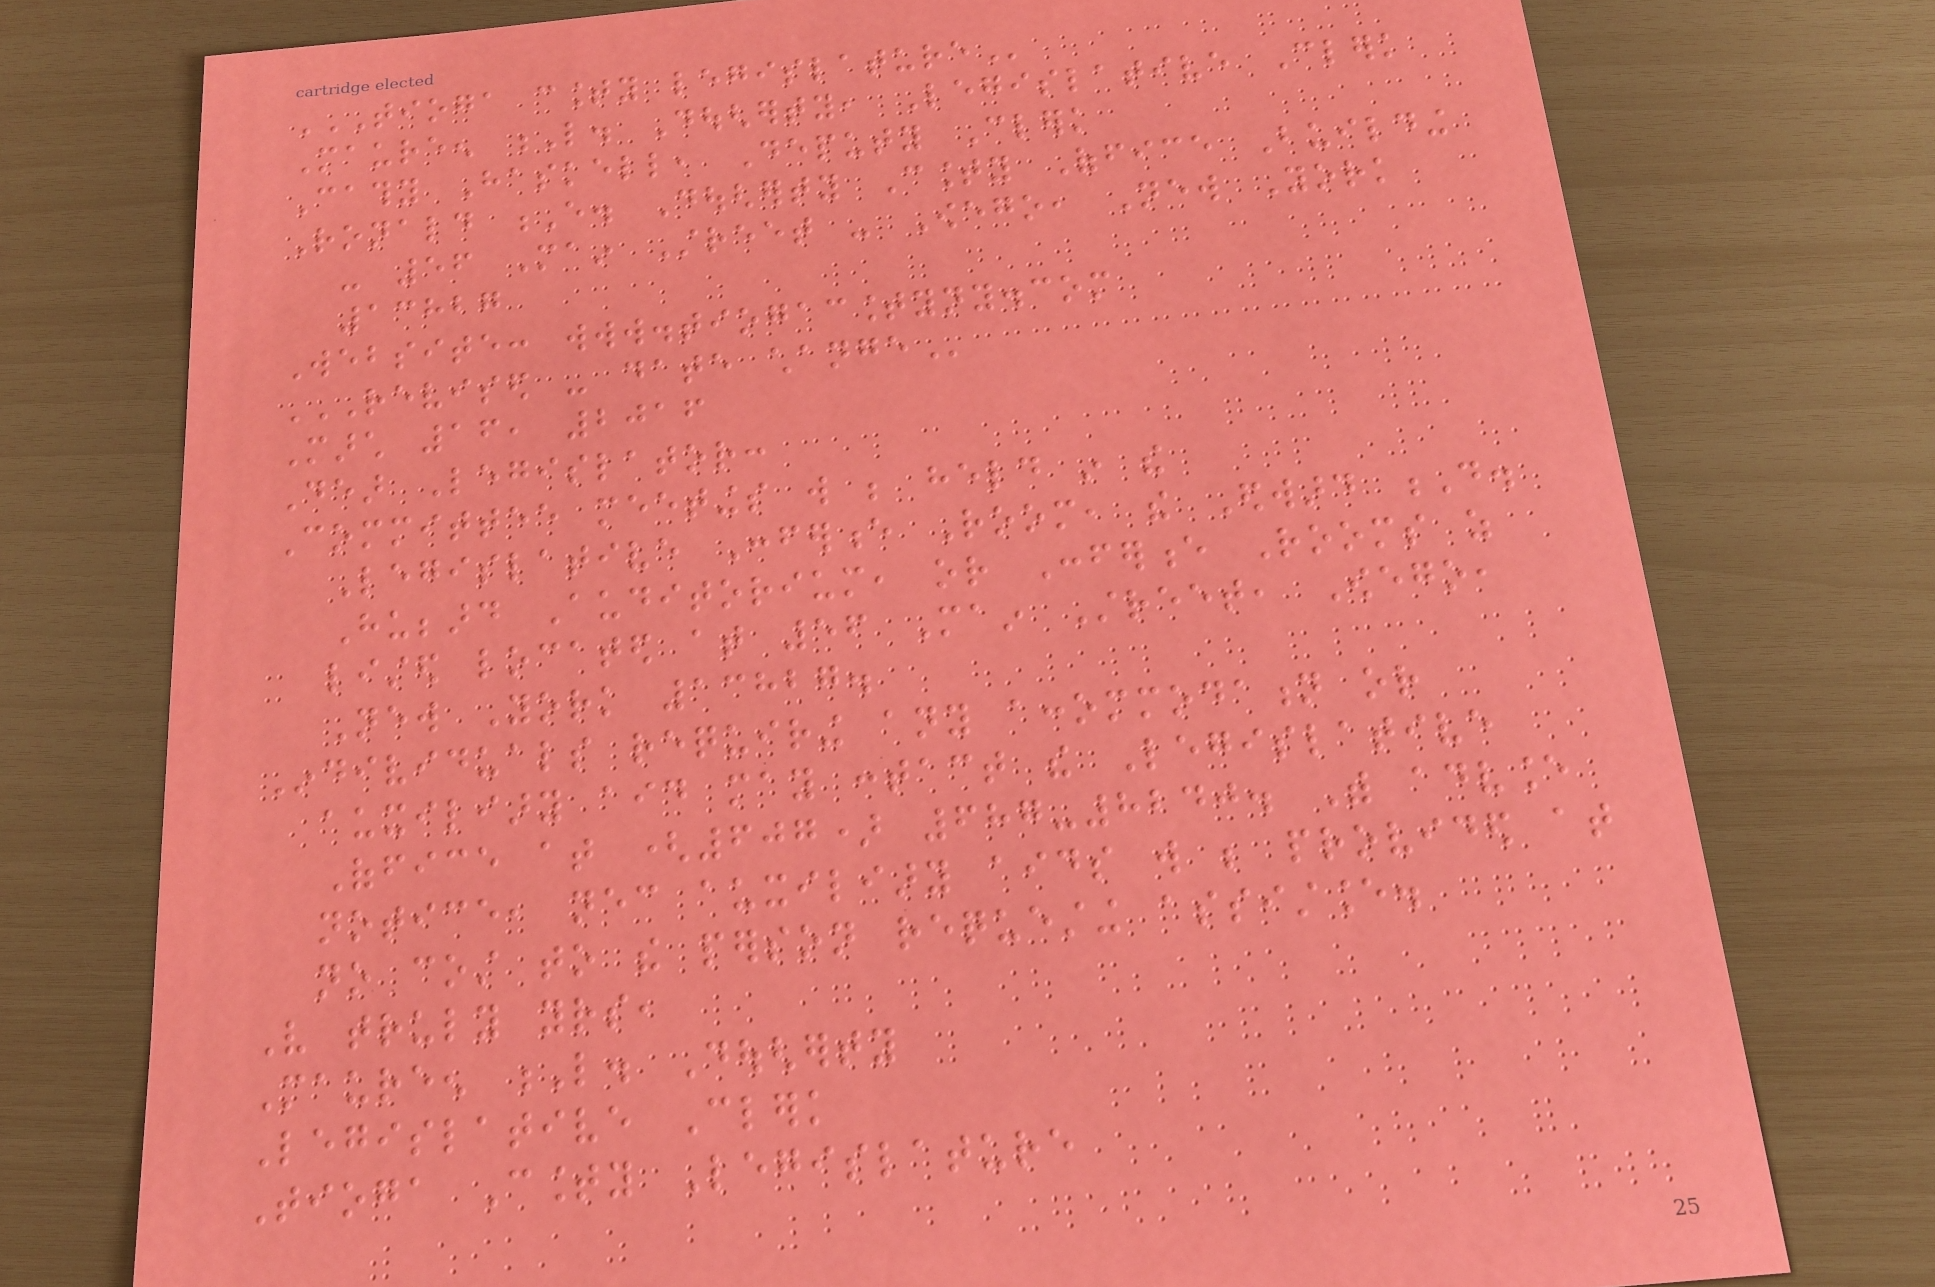TIOGA COUNTY LEGISLATURE
Maureen L. Dougherty, Legislative Clerk
Cathy Haskell, Deputy Clerk
Ronald E. Dougherty County Office Building
- 56 Main Street - Owego, New York
13827
Website: www.tiogacountyny.com
REVISED - DATE CHANGE
March 16, 2016
Dear Legislator:
Committee meetings will be held in the
Legislative Conference Room, the Edward D.
Hubbard Auditorium, or Conference Rooms as
listed located at 56 Main Street, Owego,
New York 13827.
Individuals requiring any accommodation or
auxiliary aid may contact the Legislative
Office at (607) 687-8240. With advance
notice, necessary auxiliary aids will be provided at
no cost to the person requesting assistance.
Very truly yours,
Maureen L. Dougherty
Legislative Clerk
Tioga County Legislature
